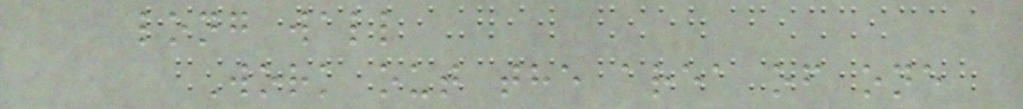long wall
Work out the area of one
